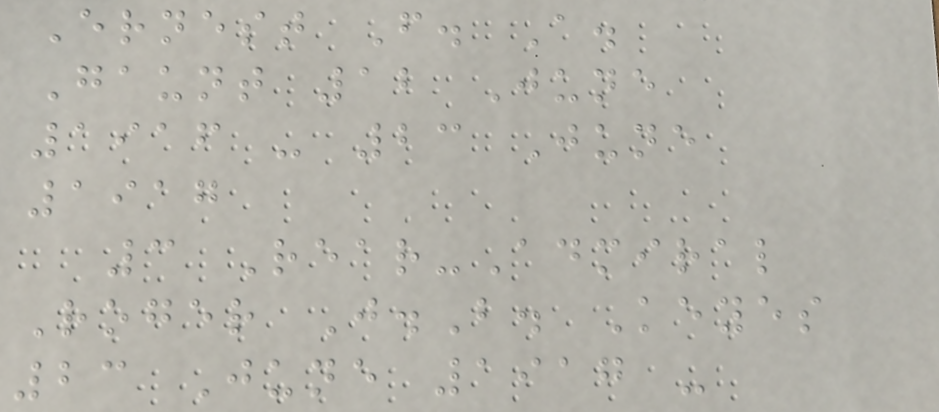Ernest F. A.
Gaunt 12 June
1916 - 23 June
1917
3 Rear-Admiral
Roger J.B. Keyes
23 June 1917 -
